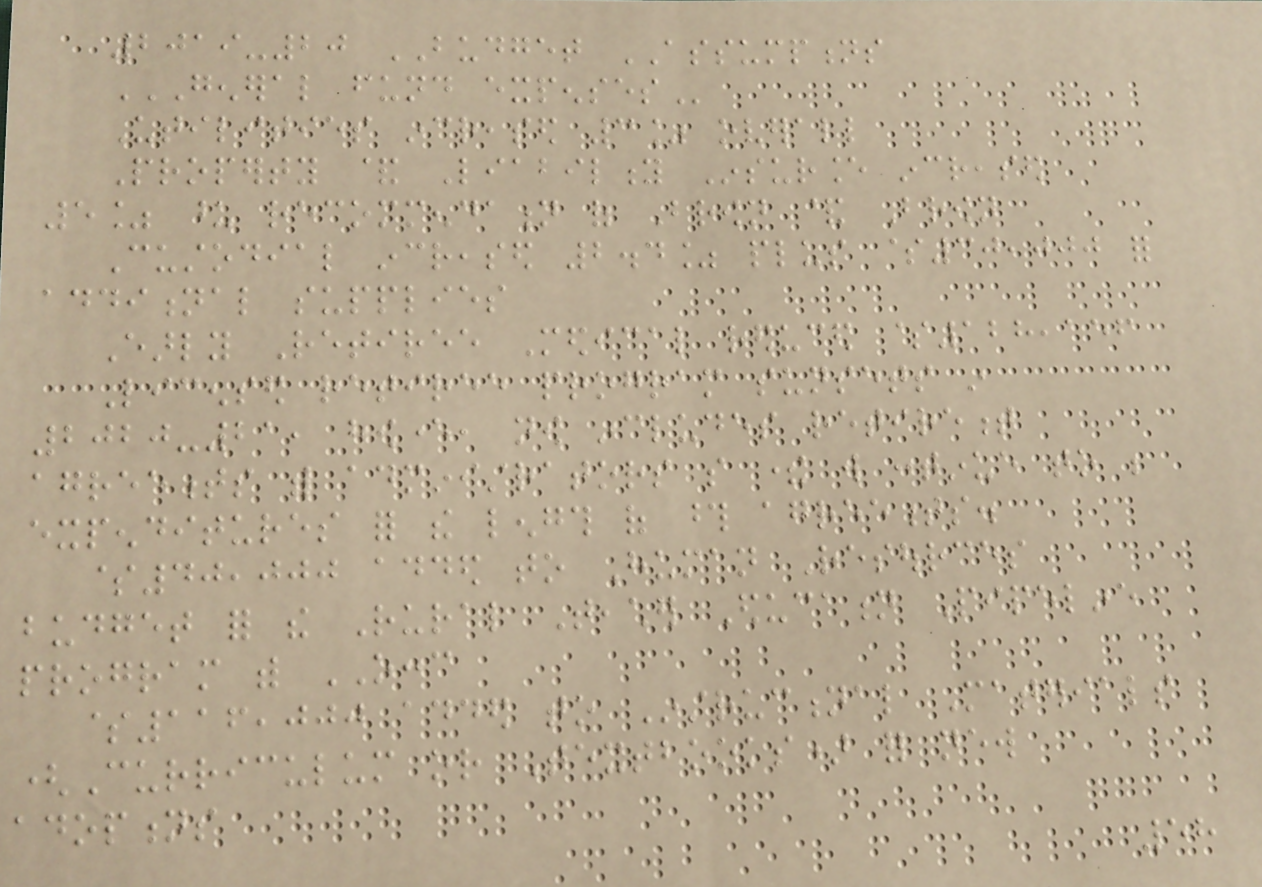2019-20 BUDGET ASSUMPTIONS
GENERAL FUND EXPENSES
Utilities increased 3% overall
Property & Liability Insurance increased
5% upon recommendation of Brown & Brown
Custodial increased 2.4% plus $30,000 for
additional supplies
Early Retiree Medical reduced $128,156
Licensed retiree program sunsets in
2020-21, however, now includes retirement
agreements with administrators so there will continue to be
expenditures for the length of those agreements.
$40,000 added to Human Resources
budget for the Rural Teacher Education Pipeline
program with OCCC
$116,000 added to Instructional Materials
(Curriculum or Textbooks) for new
adoptions
58
